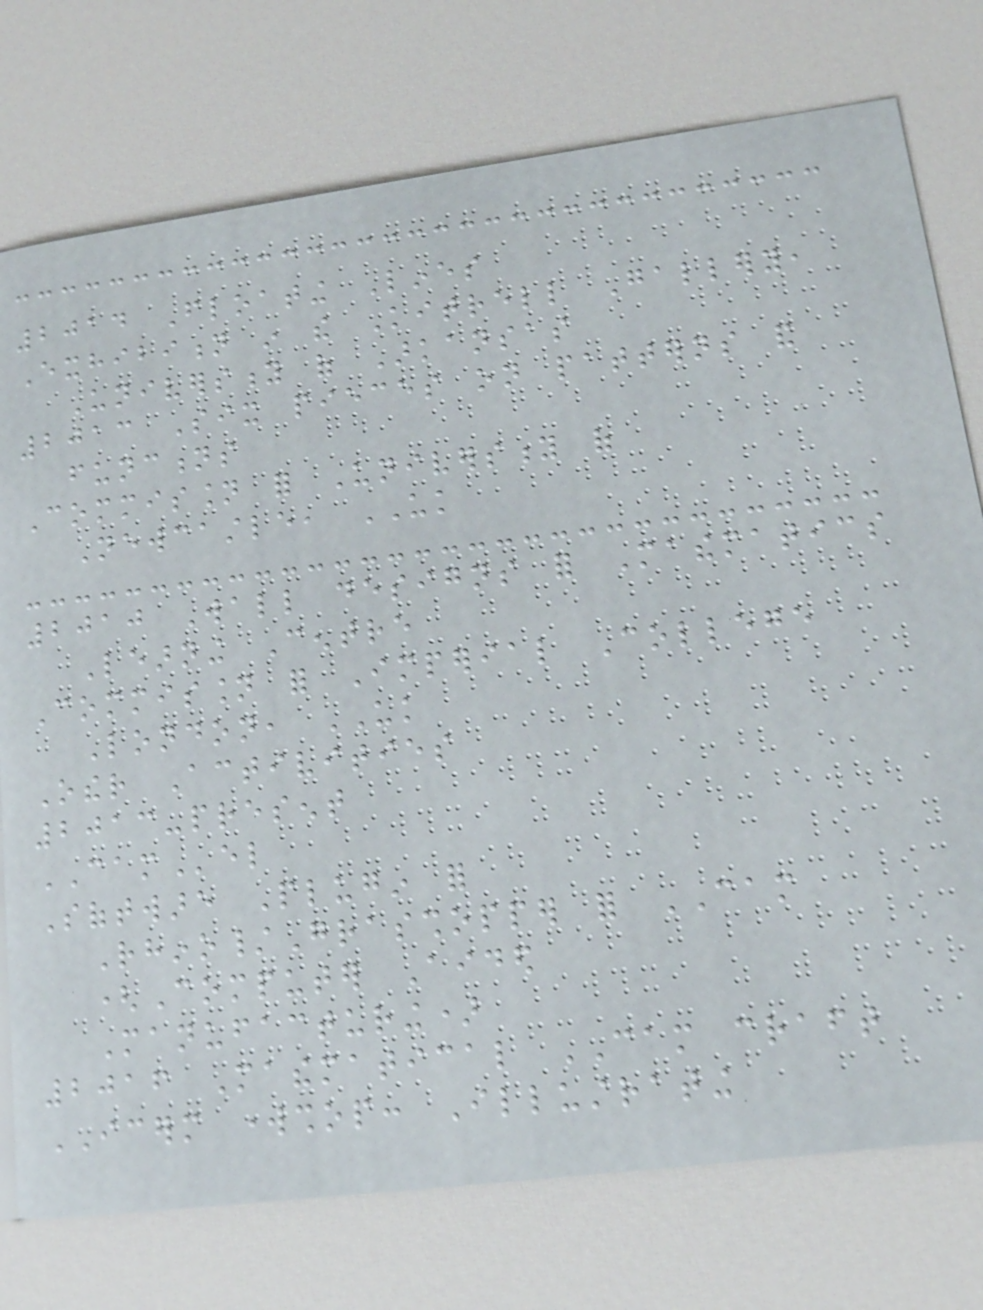2014 Floating Lines
Exhibition in the Kitrell Gallery,
University of Arkansas
2013 Six pieces on patterns and
functions
Commission for University of
Newcastle, UK
2010 Wall designs for Mathematics
Learning Centre
Commission for Imperial College
London, UK
Other Activities
2013-present
CAMel
Software Plugin for
Rhino/Grasshopper for CAM
(Computer Aided
Manufacturing)
2016 Mathematical CAM craft
ICERM workshop: Illustrating
